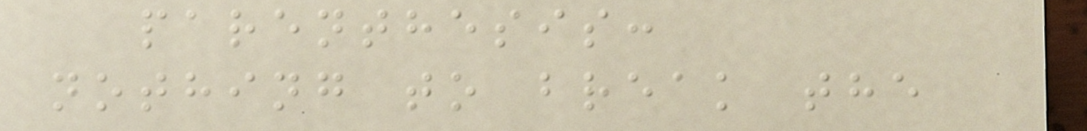parenthesis:
nothing to break the
